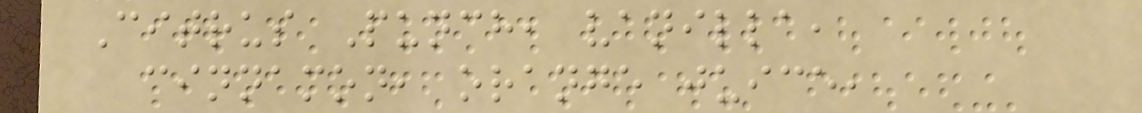Citrus Punch, vanilla,
cinnamon, orange juice,
